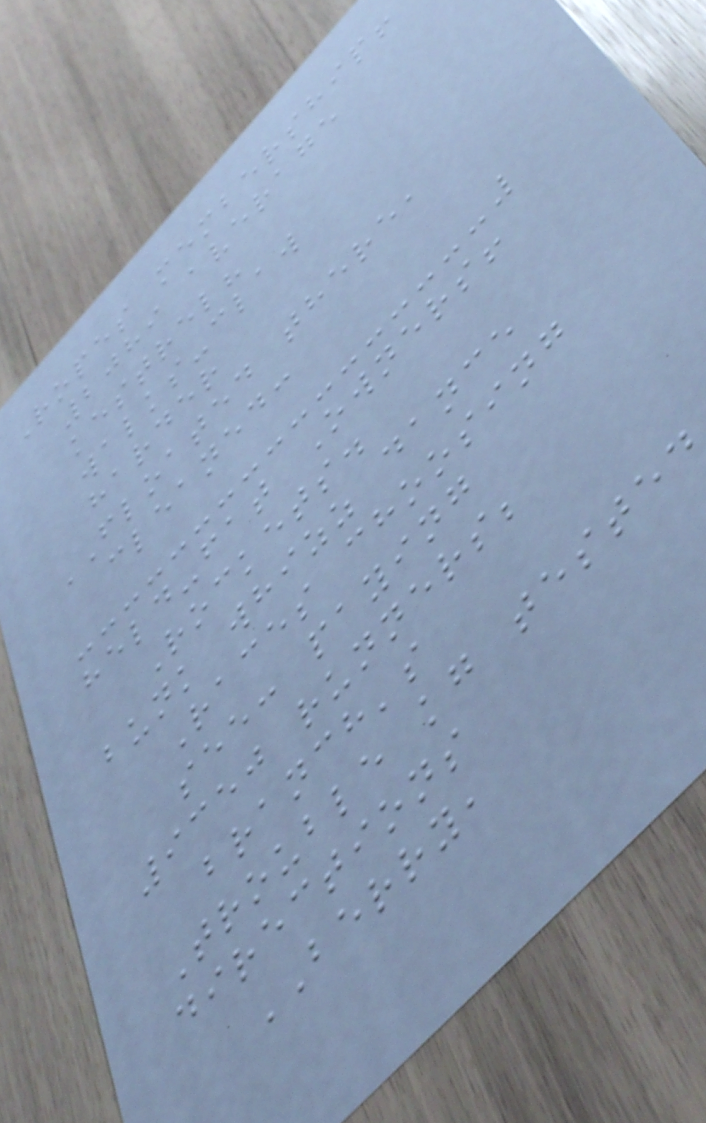Ropes membership!
2089 average
kestrel?
walks-claw
harder
FLOATED there,
cleaned:
held-fat Owners!
Rockets.
bunk whizz dance
Races choosing
see: paying
9350 runners;
branch's
Trouble kg tested
directions
BERRY,
